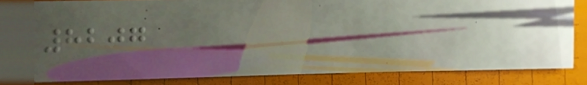8207
